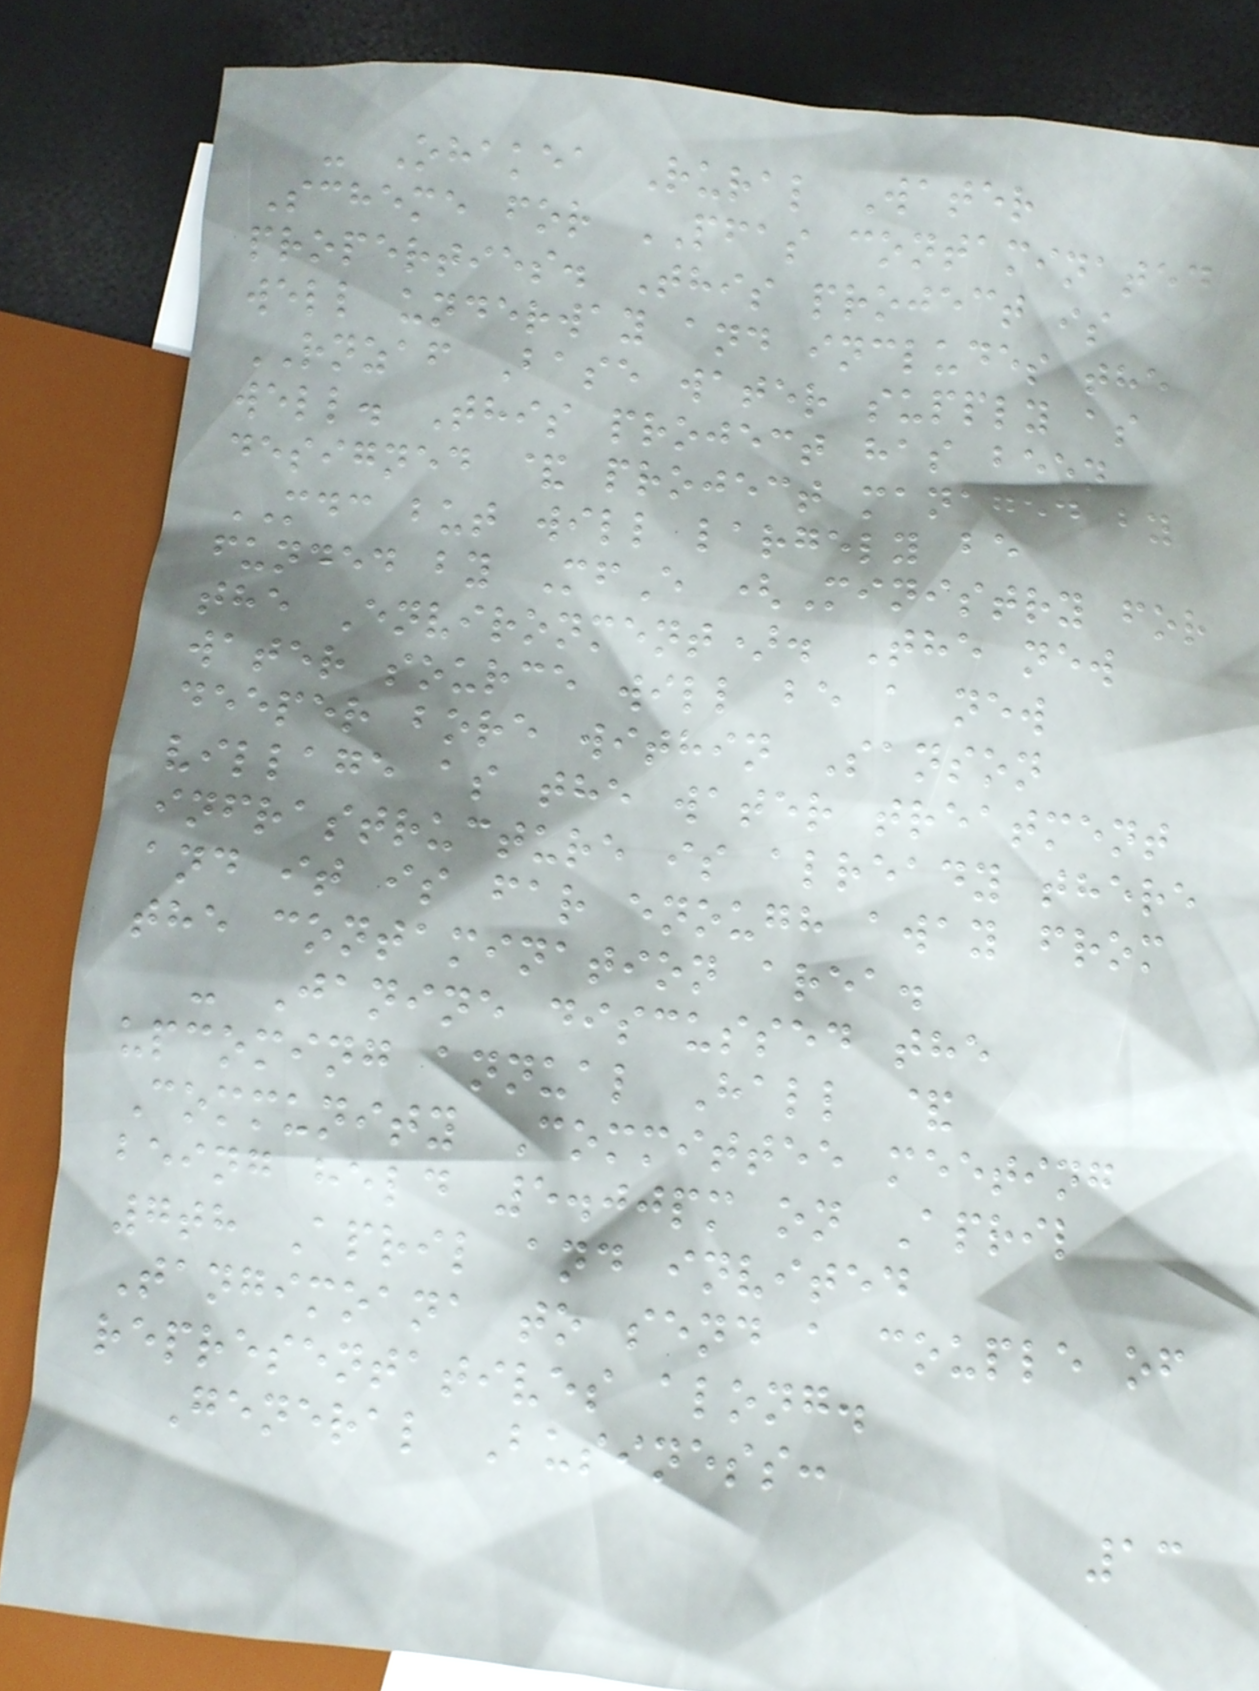- Ohakea Rural Water
Scheme for PFAS contaminated
properties. This project is
well underway and includes the
RNZAF Base water supply as
well. This project has been
designed & project managed by
MDC but will largely be
funded by MfE (Ministry for
the Environment). The new
water source will be a new
deeper bore within Sanson
village as the water treatment
infrastructure is already there
and it is far enough away from
the contamination area.
- Janine discussed the
upcoming annual Hall &
Community Committee meeting
being held 5.00pm on April
7th April and invited
Tangimoana to send a couple of
representatives along.
General Business:
13
